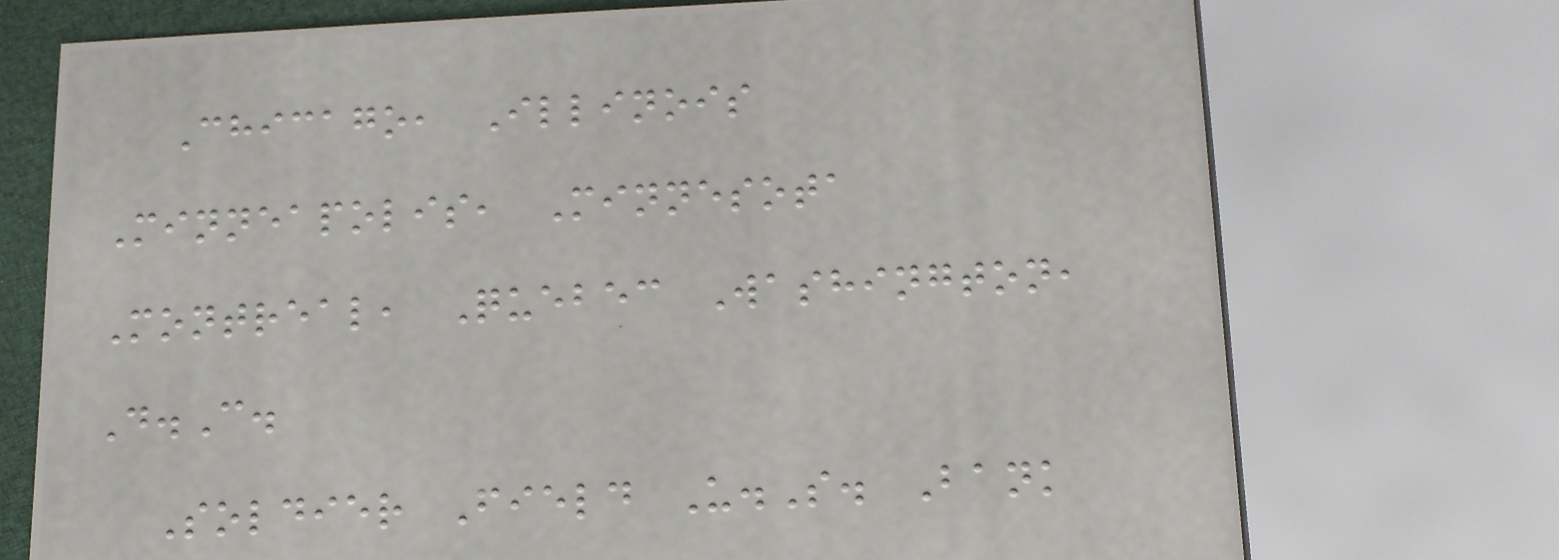Chicago, Illinois
Minneapolis, Minnesota
Montreal, Quebec Washington,
D.C.
Soldier Field U.S. Bank
